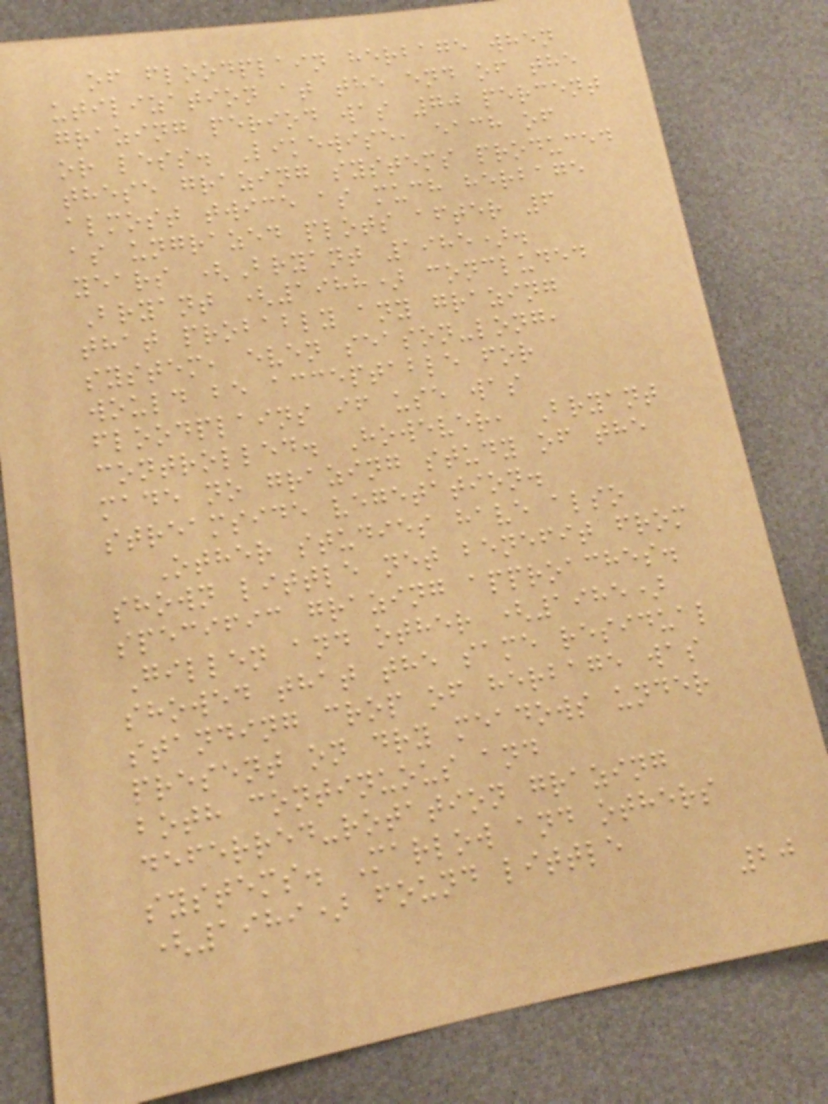of floodplain herbage when
utilization at the end of the
grazing period was 70 percent
or less. Likewise, each of
these grazing systems produced
almost twice as much herbage
as ungrazed plots after 6
years (Bryant 1985).
Bryant (1988) concluded
that probably any grazing
system, even season-long,
would be acceptable for
floodplains if use was
controlled. However, Bryant
made no grazing study of the
streamside vegetation.
Other studies have also
shown little net benefit from
specific grazing approaches.
Gillen and other (1985)
showed that the same residual
standing crop of herbage was
present on dry meadows under
both continuous and
deferred-rotation grazing
systems. Marlow and others
(1989) found little
20
